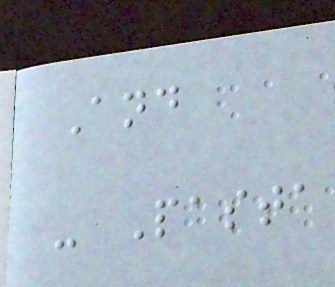And
- Pasta
